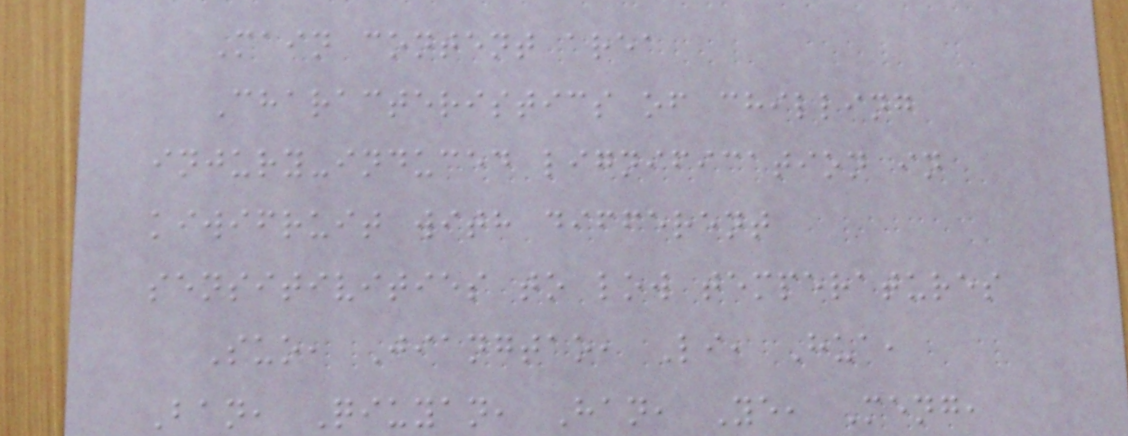Main content area
Characteristics of chilling
injury-induced lignification in
kiwifruit with different
sensitivities to low temperatures
Suo, Jiangtao, Li, Hua,
Ban, Qiuyan, Han, Ye, Meng,
